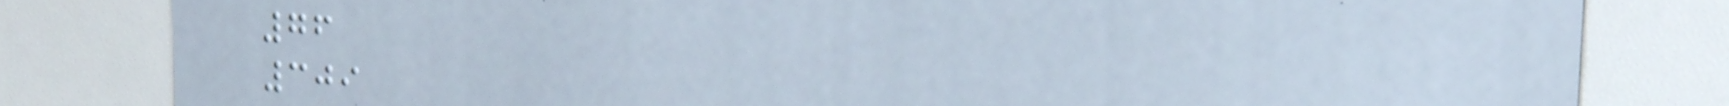76
309
